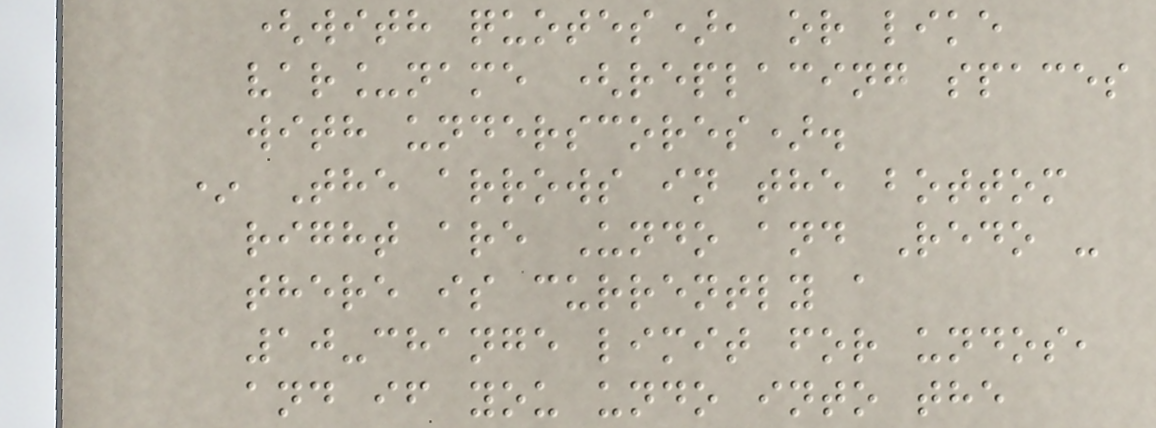(with quotes), or like
var_name (replacing spaces
with underscores).
* The arrows in the bottom
right are Undo and Redo -
there is currently a
10-change limit for undos,
and if you undo into the
